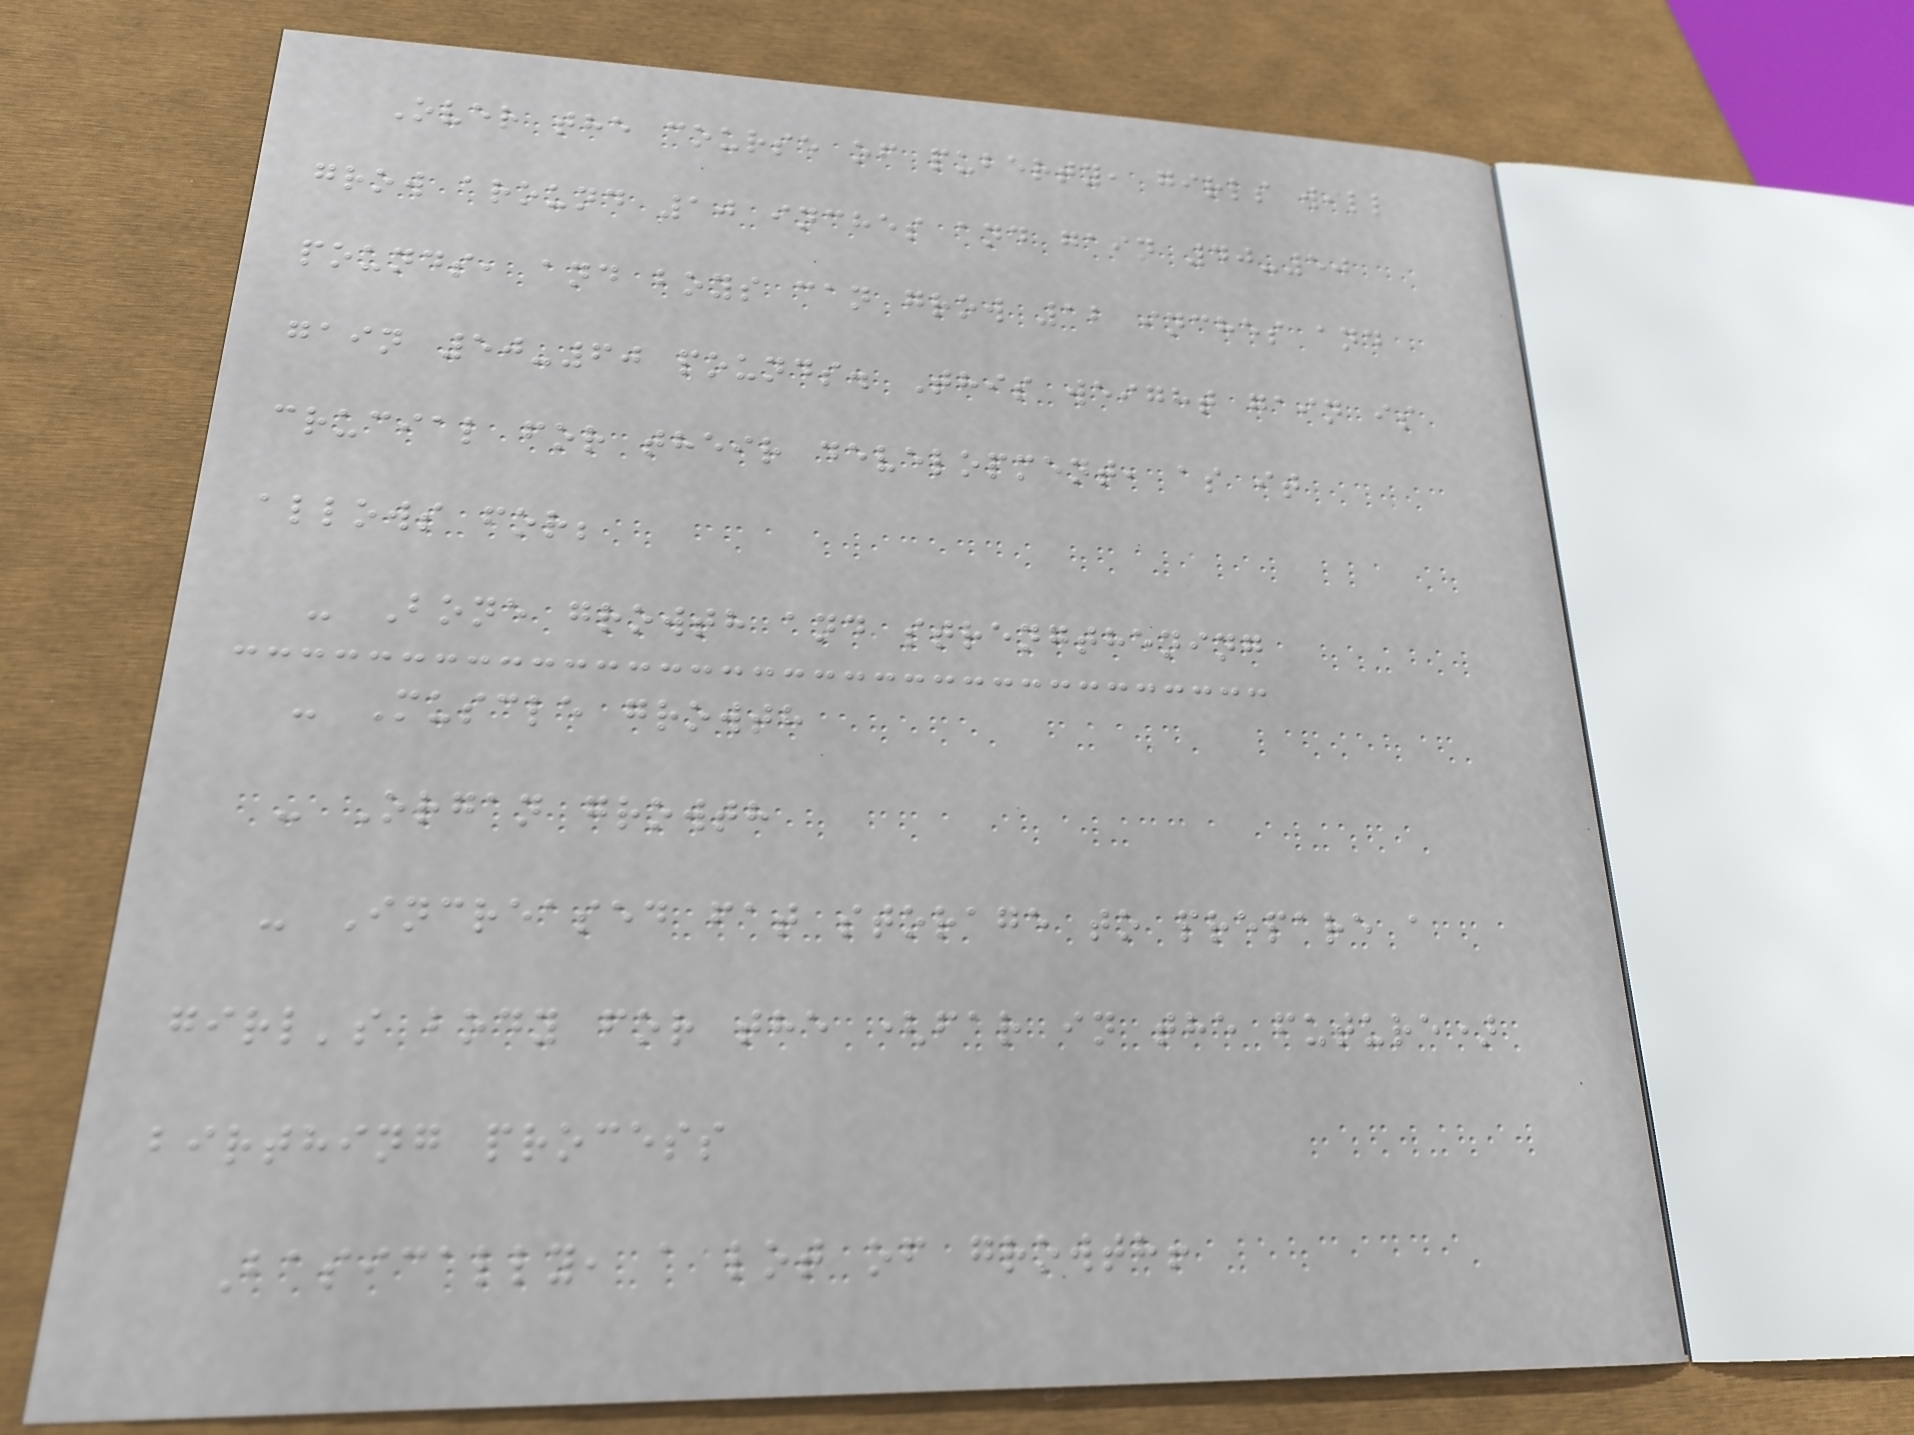Over the course of puberty, girls will
grow around 10 inches and gain 40-50
pounds, and boys can grow 12 inches and
gain 50-60 pounds. This weight gain is
crucial for their development, as it
allows for;
- Bone growth and strengthening
- Muscle growth
- Organ growth
- Increased fat storage to prepare a
girl's body for the (far in the future)
birthing process
Basically, a lot of growth!
